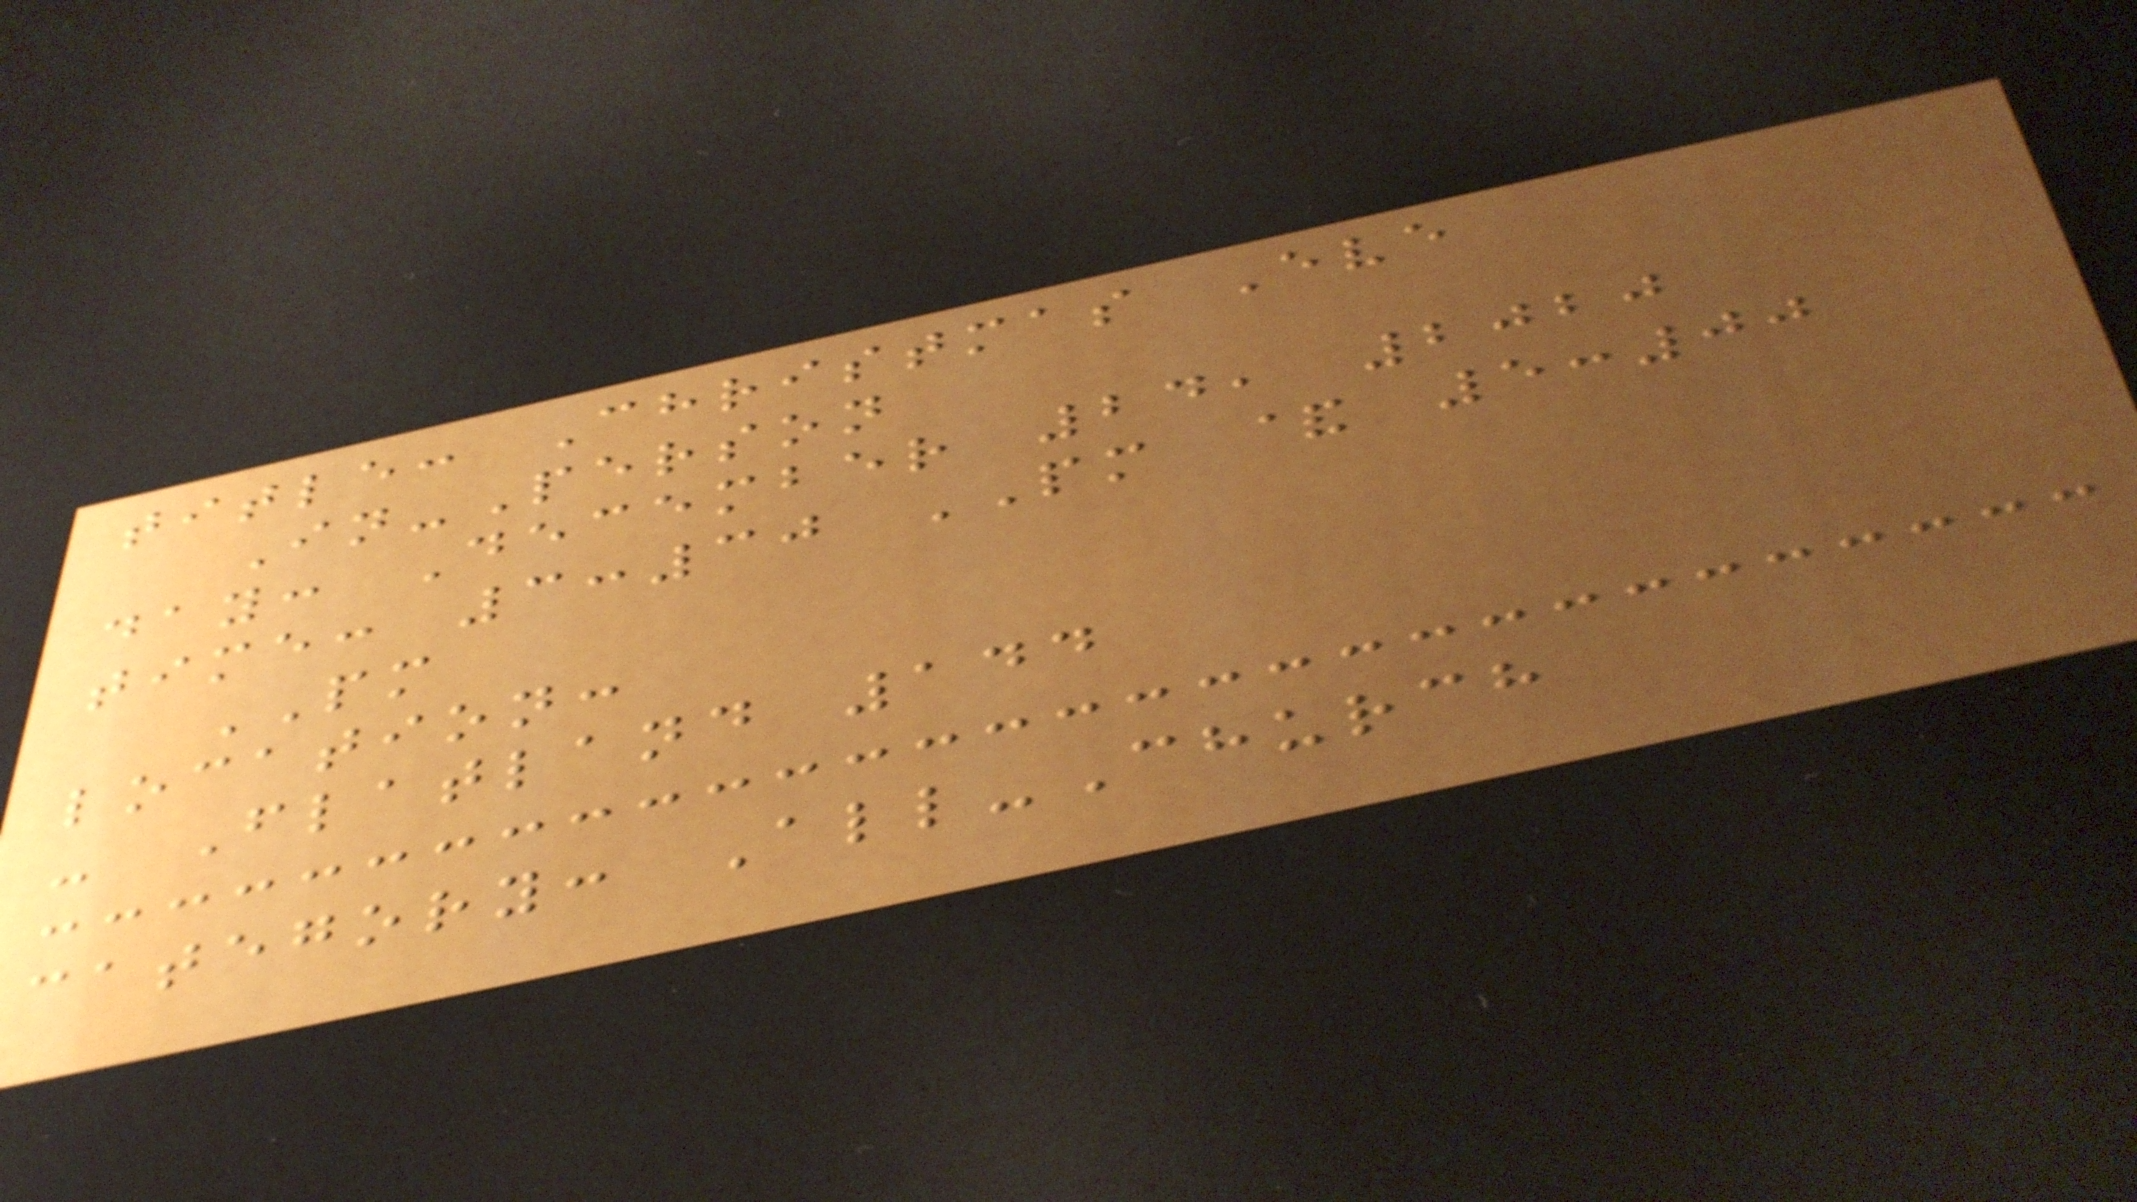title: Christmas Eve
In-Person
day: December 24, 2020
time: 3:30 PM & 5:00
PM
location:
- Flatland 144
category: All-Church
